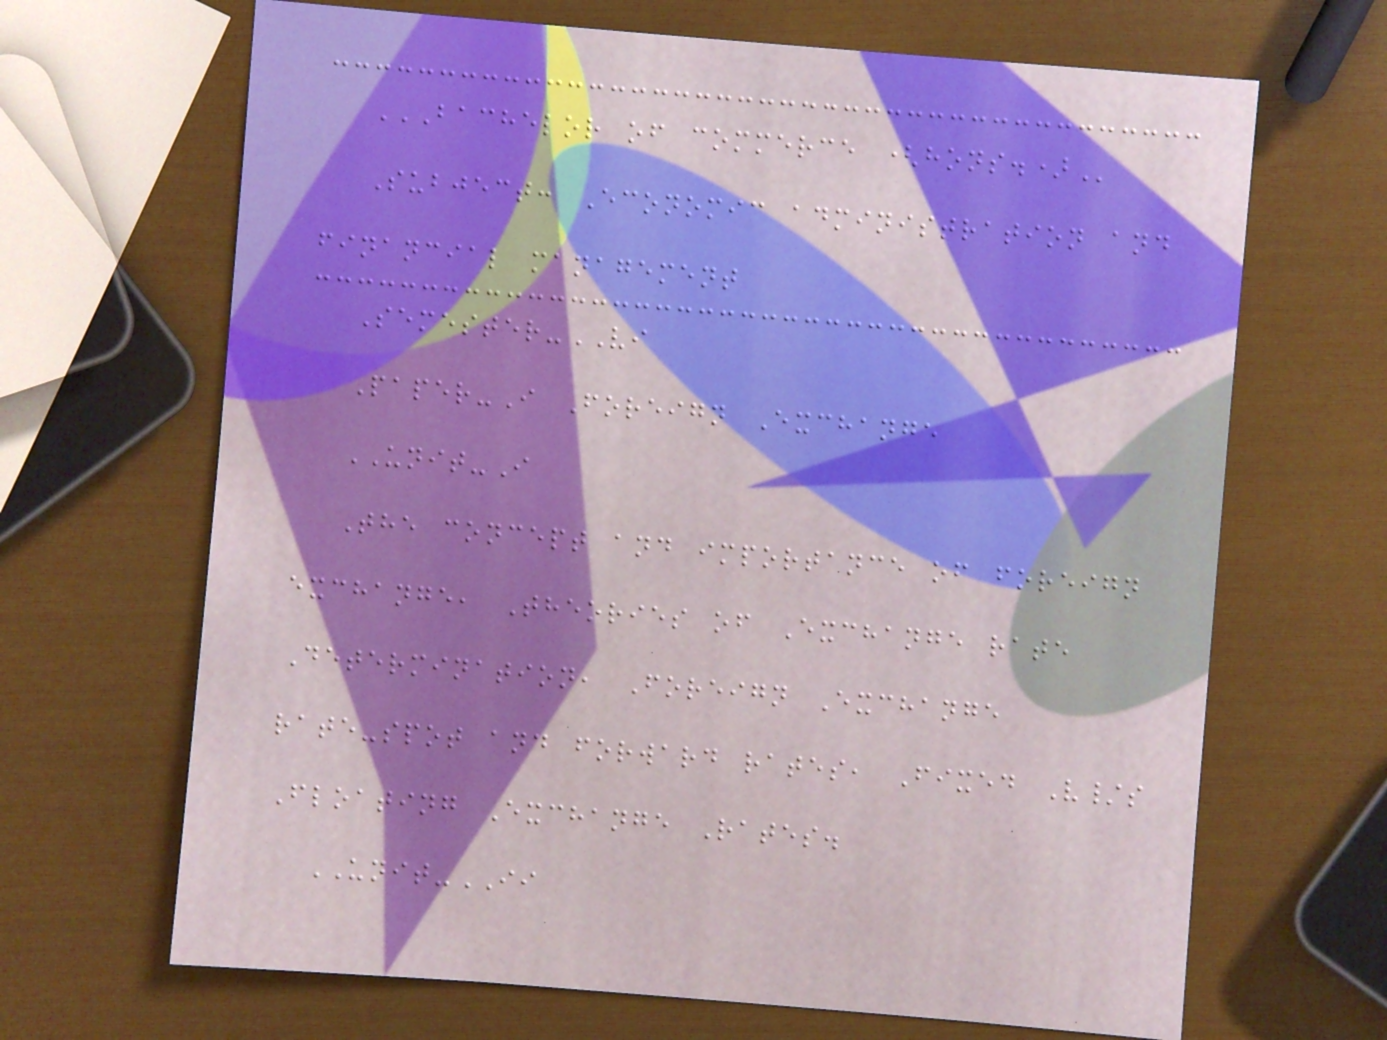BACHELOR OF COMMERCE (HONS.)
Subject: Economic administration and
financial management
Semester-VI
Paper-I Foreign Exchange
UNIT-I
The concept and importance of foreign
exchange, Theories of Exchange rate
Determination, Foreign Exchange
rate-spot and forward rates, Fixed V/s
Floating Exchange Rates.
UNIT-II
